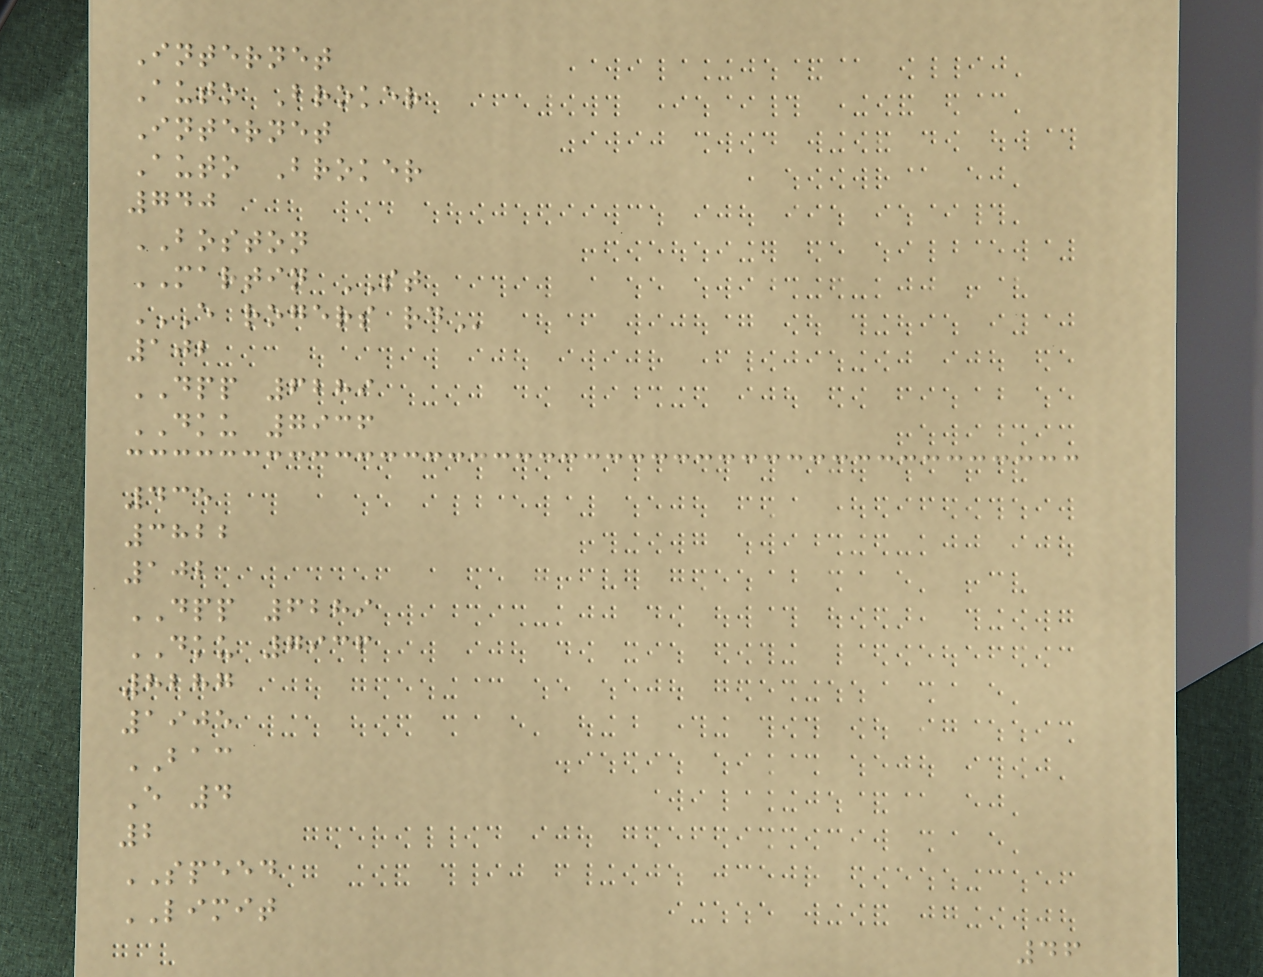Internet
Auto Broker
Internet
Auto Broker
740
BOSTON
MARTIN ST
E ROGERS RD
102
DPP 6289
DKU 7936
435
3822
102
DPP 6289
DKU 7936
8287
1905
BAC
E 4
2
SPEED
LIMIT
46
